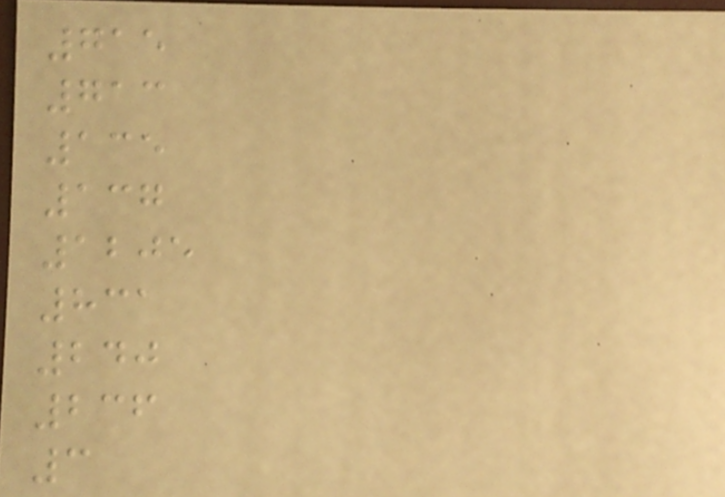715
713
135
137
1205
831
240
236
3
